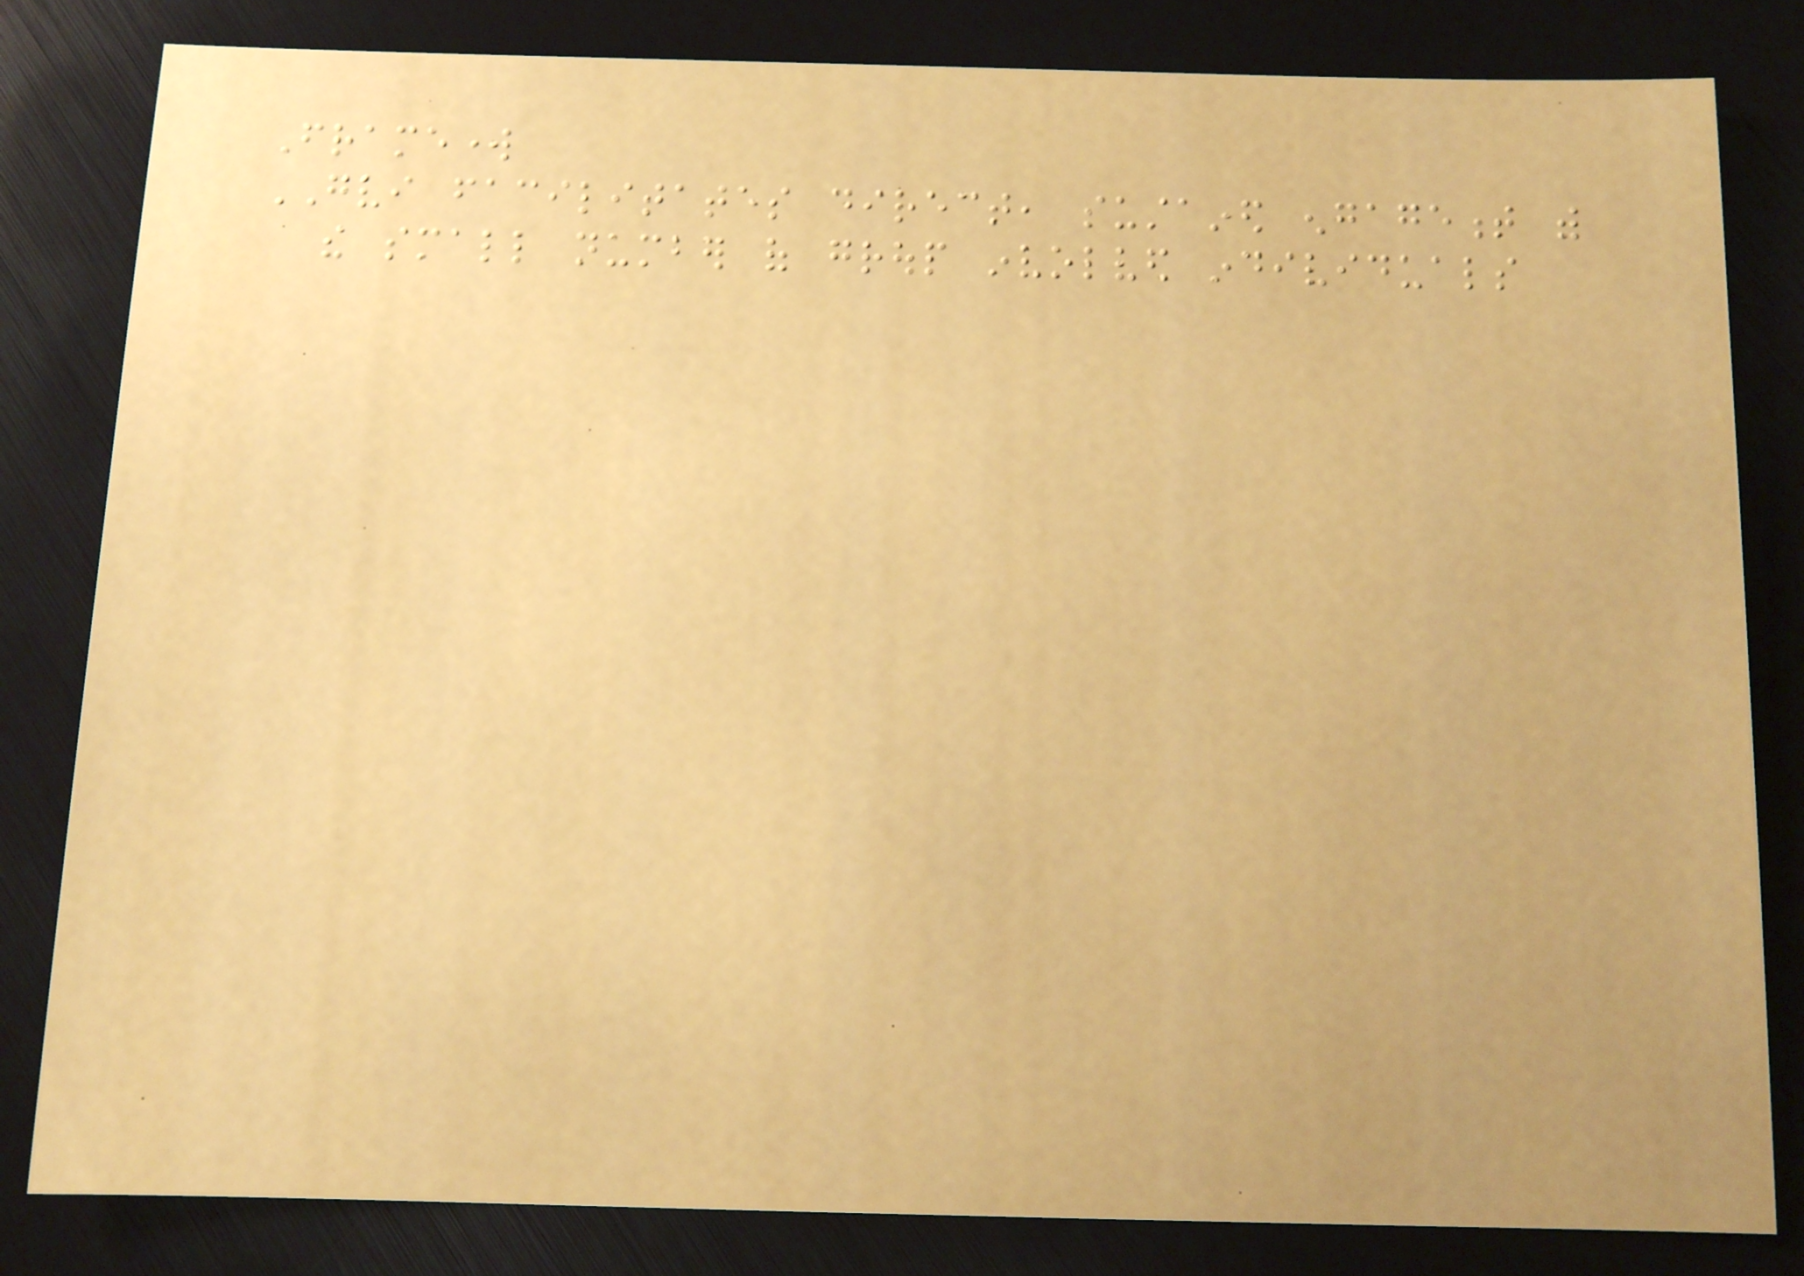Framework
GVI facilitates direct, sustained engagement with
the small number of group involved individuals
